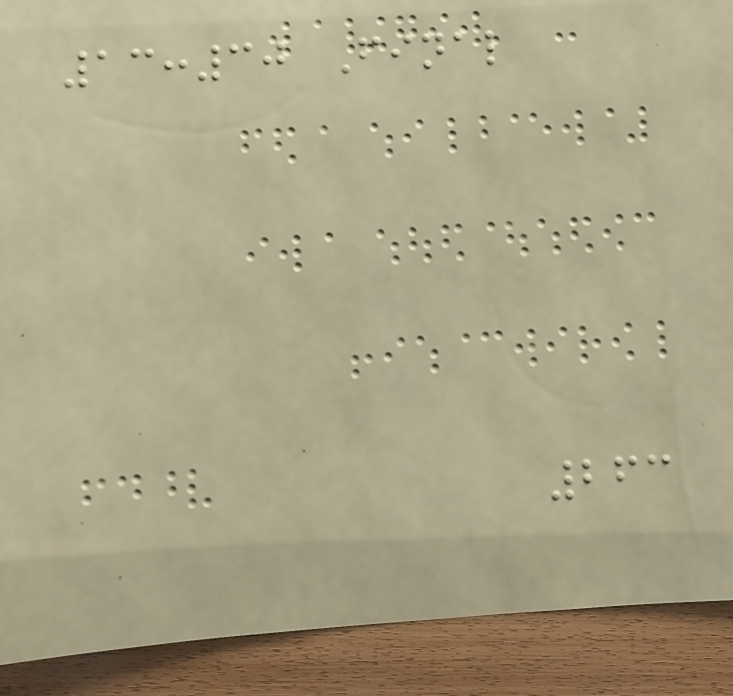13:30 Final
263
